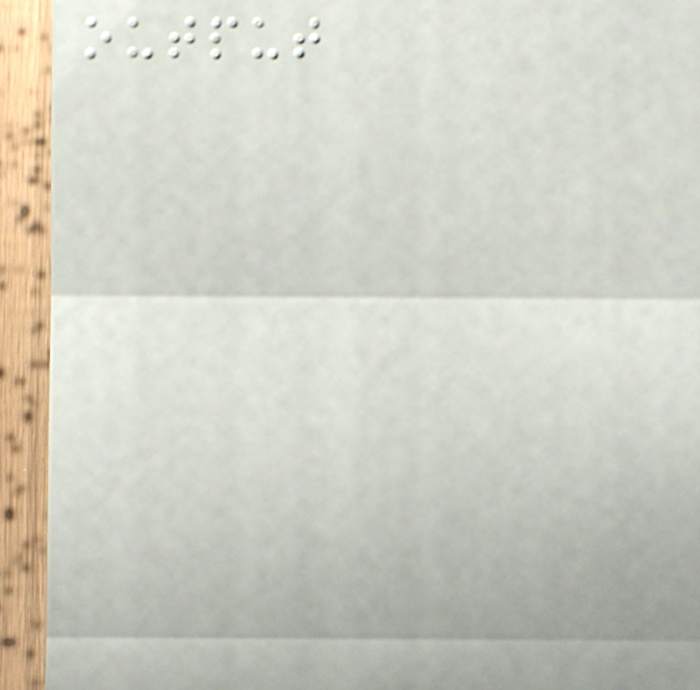output
